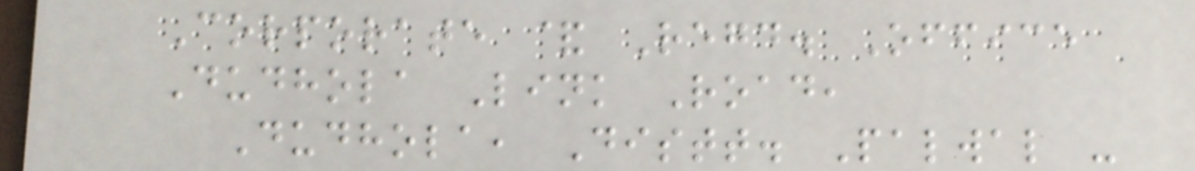Corporate & Regd. Office
Dudhola Link Road,
Dudhola, Distt. Palwal -
